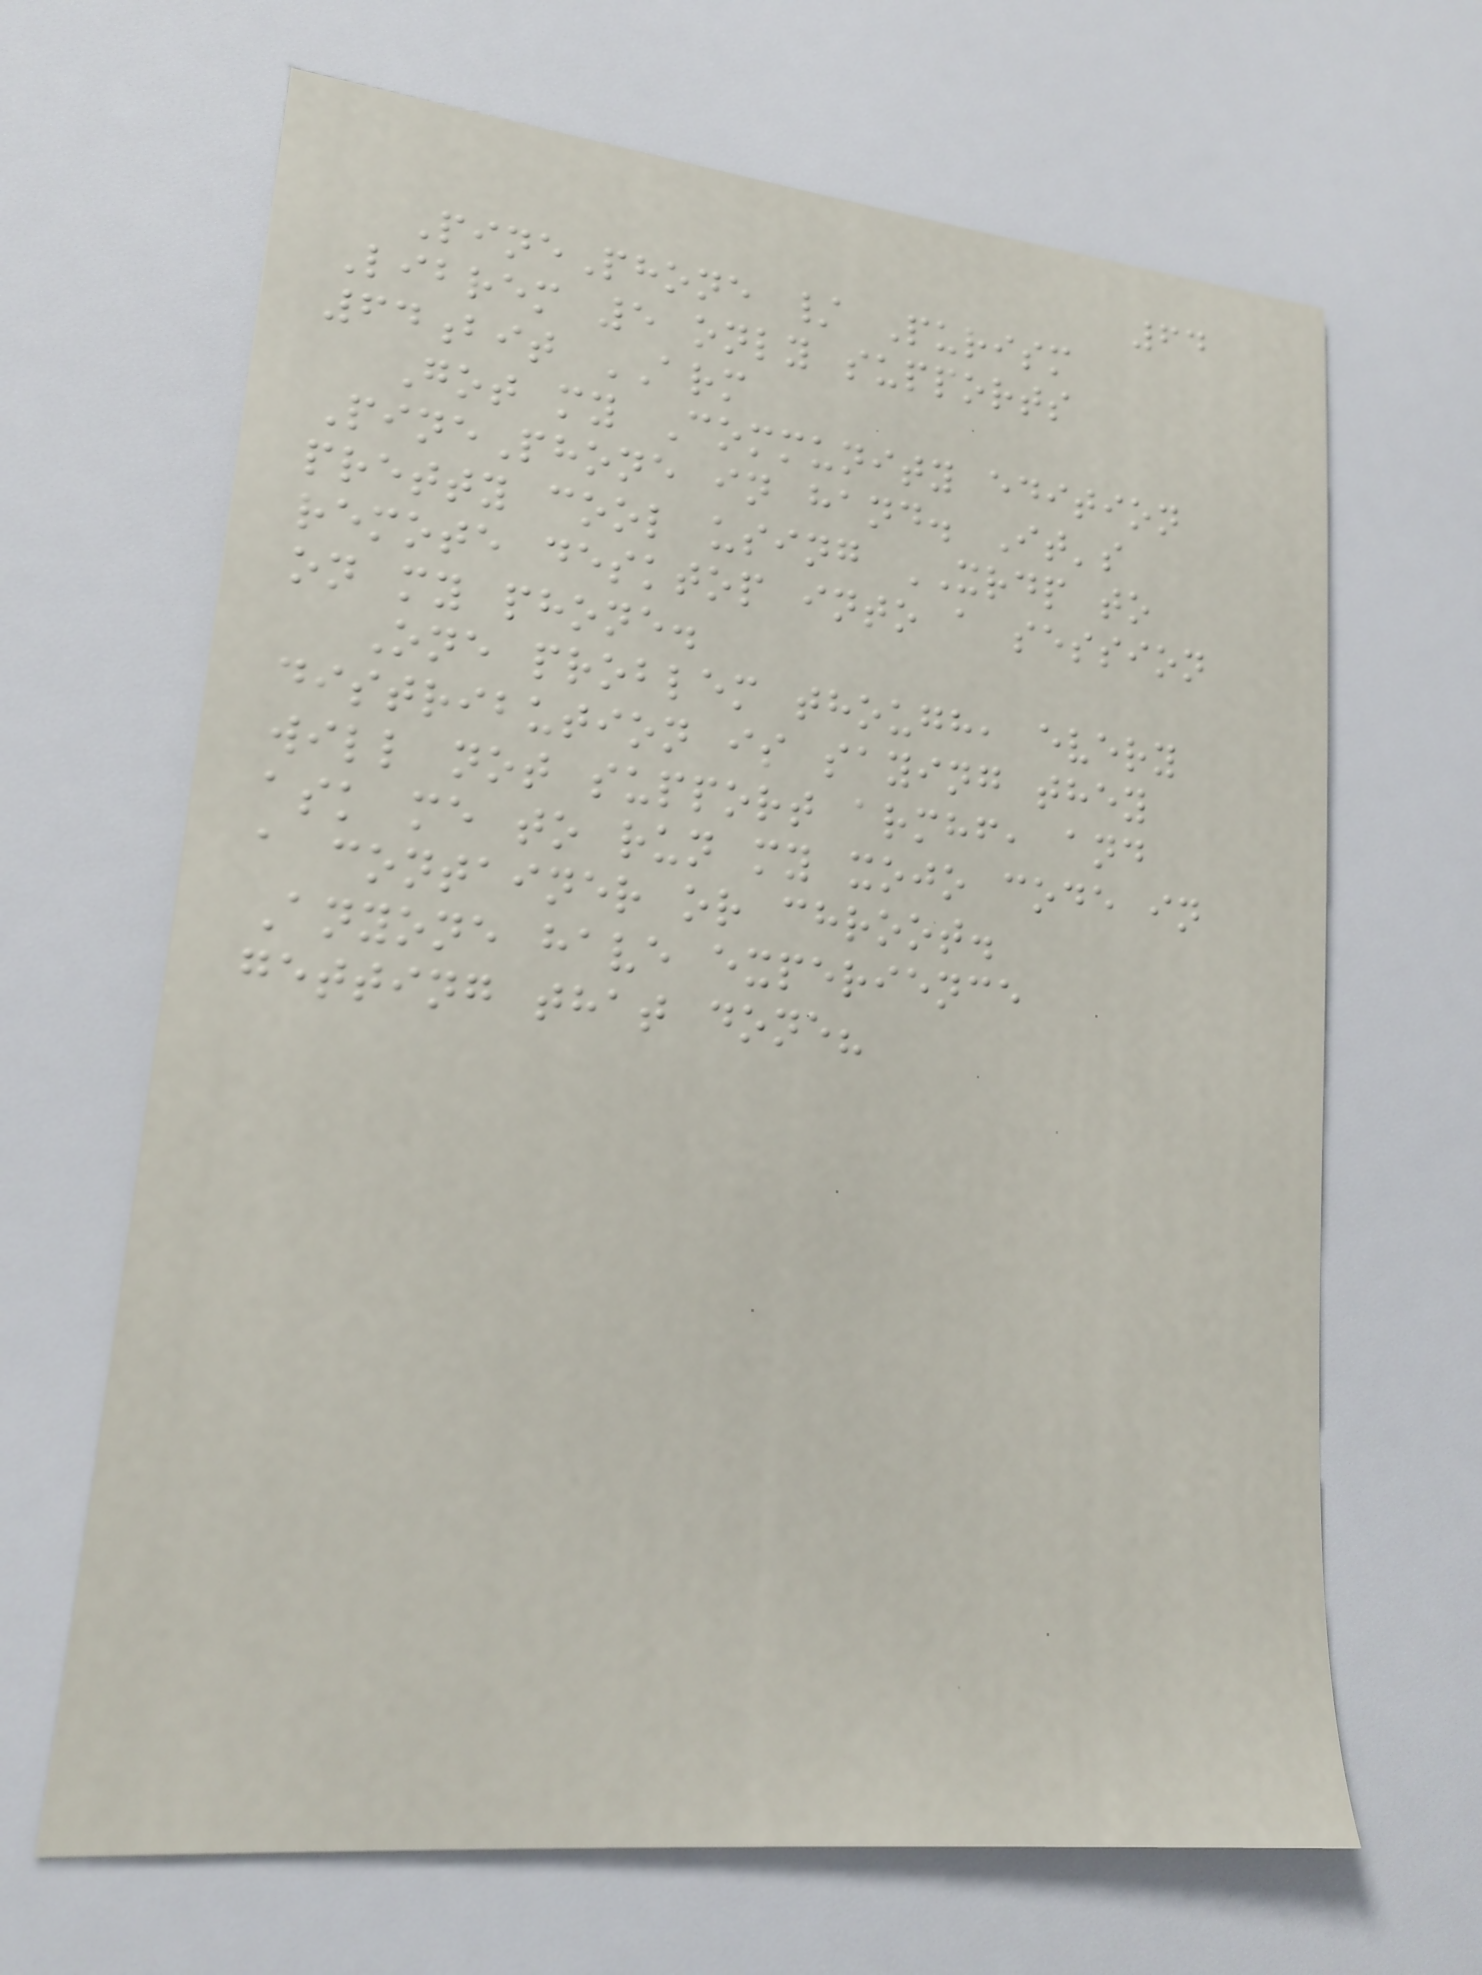64
PinePhone / Purism
Librem 5 only supports
64bit ARM
Got my Community edition
PinePhone in hand. It's
pretty cool using XRDP to
remote desktop into a session
on my phone.
One problem though, every
distribution is saying they
will not support armhf, and
ask me to run my xojo code in
a container or chroot.
Anyone have experience
getting that done?
